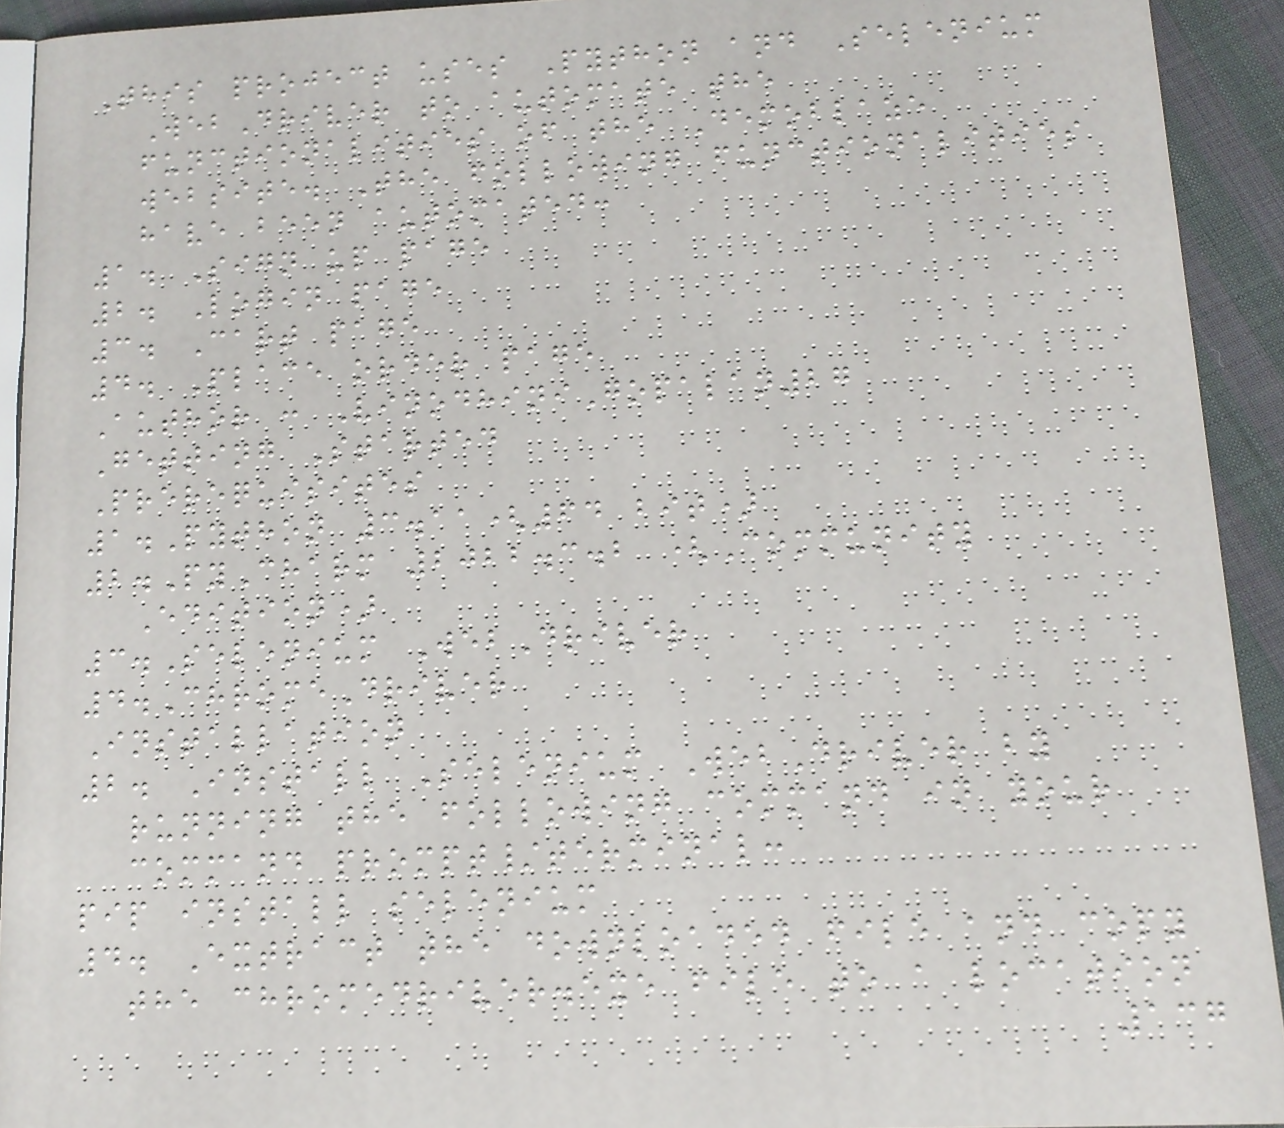This project uses Python and Selenium
WebDriver to automate the
functionalities of the Demoblaze
website. The following functionalities
have been automated:
1. Sign up page
2. Login page
3. Cart page
4. Place order page
Author : VinodhiniGopalan27
Getting Started
Prerequisites
1.Python 3.11(64 bit)
2.PyCharm 2022.3.2 (Community
Edition)
3.Selenium WebDriver
4.ChromeDriver
Installation
2. Install Selenium WebDriver by
running the following command in your
command prompt/terminal:
pip install selenium
4. Extract the downloaded file and copy
the chromedriver.exe file to a location
137
